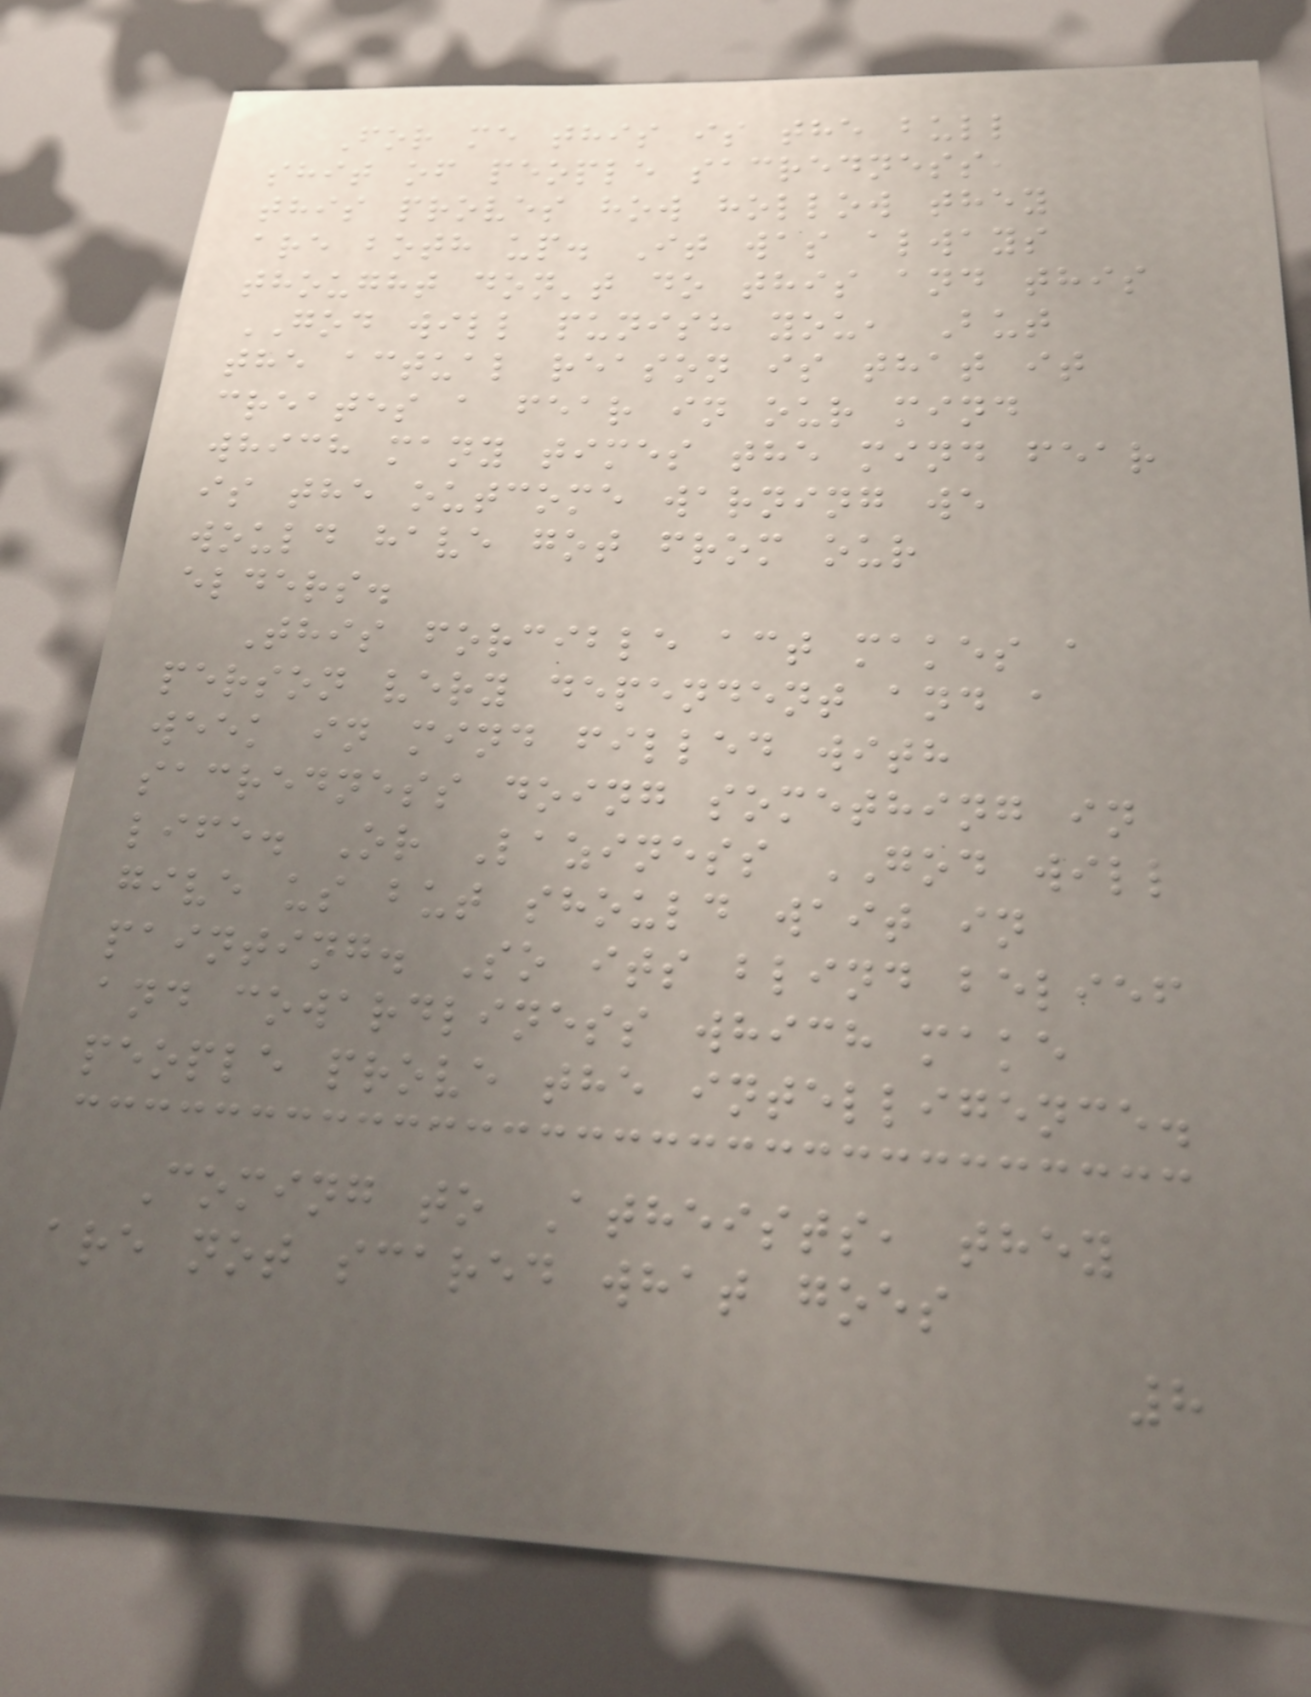For me this is the bull
shit of people sacredness,
this proves how hollow they
are both up. It was always
thought don't do this and this
GOD will punish you, But
the actual reason is that it
creates a fear in our mind
which many times the mind fear
is the outcome warning we
would have got from our
elders.
This forcible act makes a
person very dependent and a
week in mind filled with
sacredness doing something in
life. Or Laziness GOD will
give us but should wait in
painting. So its blind belief
and cowardliness which make
people prove the intelligence.
Coming to Atheists, they
are not scared what goes
8
